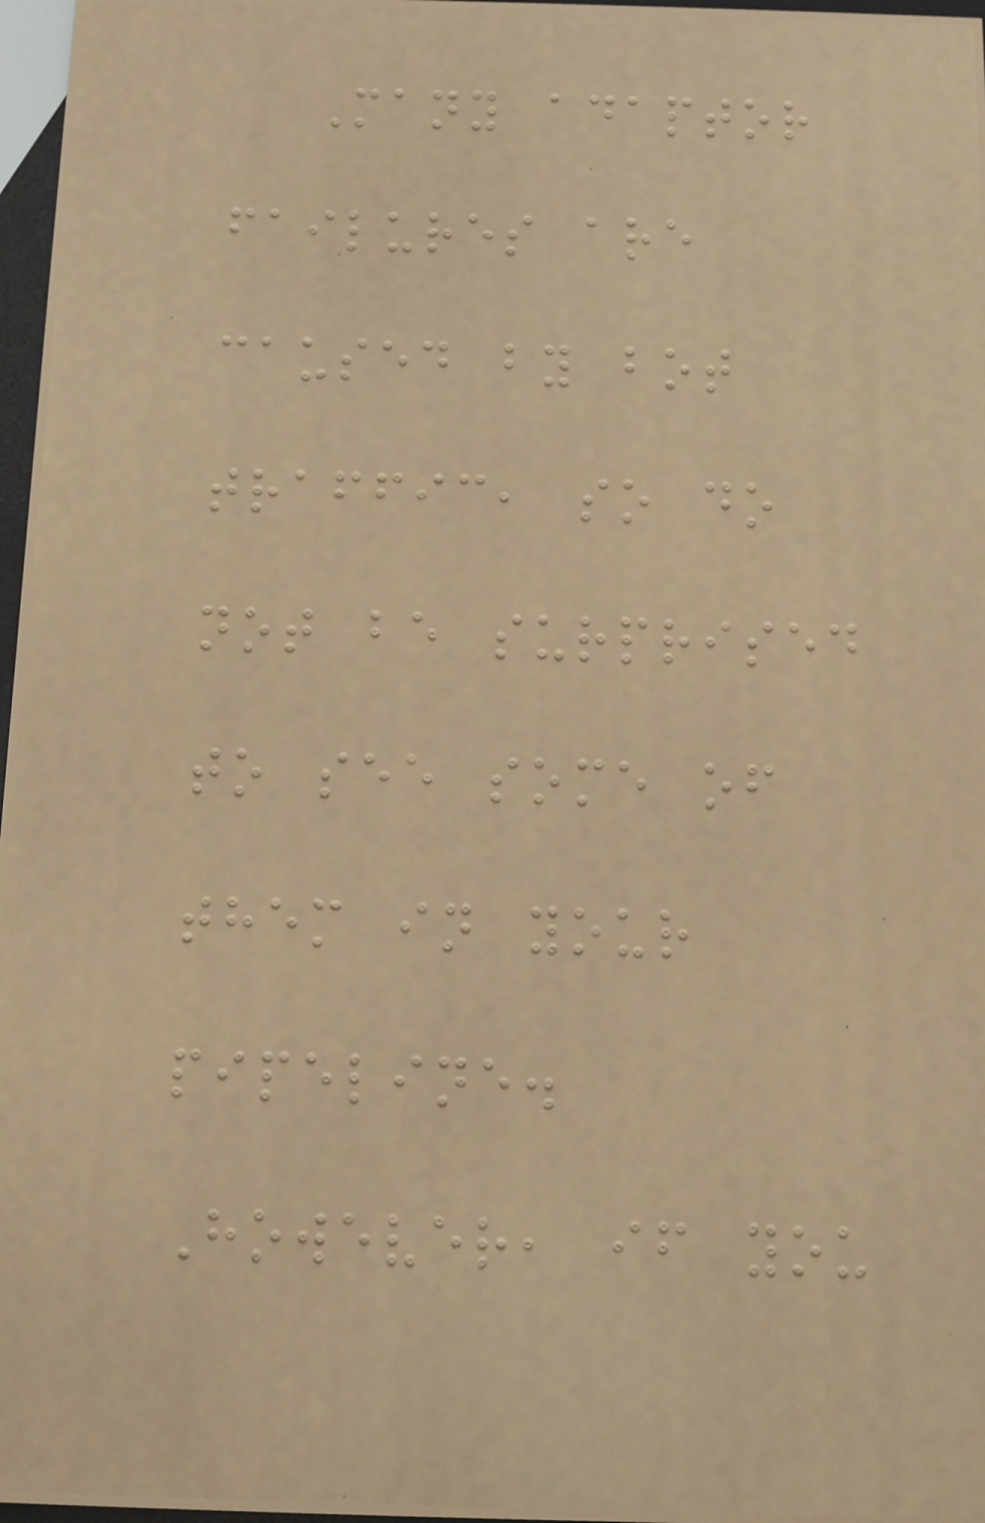Many adaptor
failures are
caused by bot
traffic, so do
not be surprised
to see some of
them in your
pipeline.
However, if you
